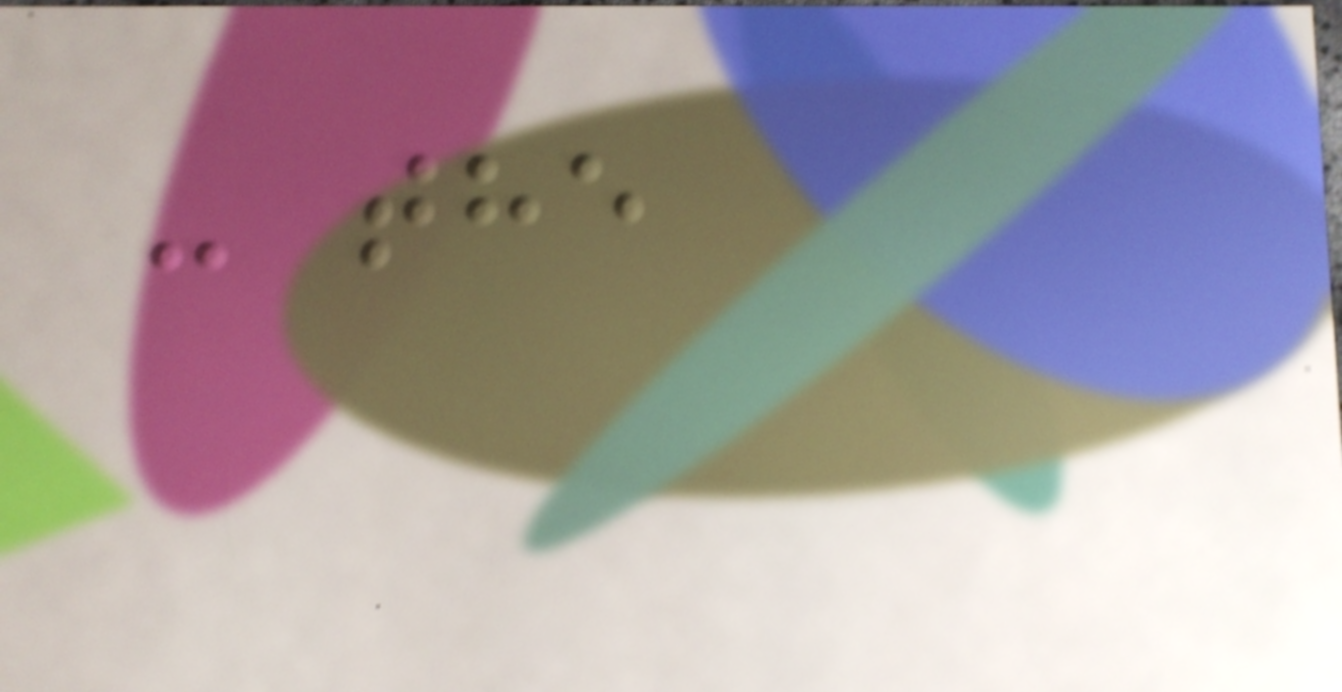- the
